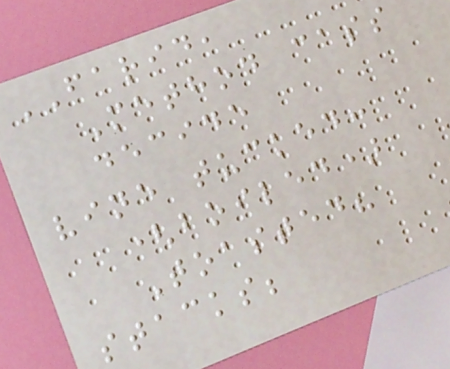FARID,
Method cass
decide
vine tucked:
(boiled)
Toasted?
stacks;
